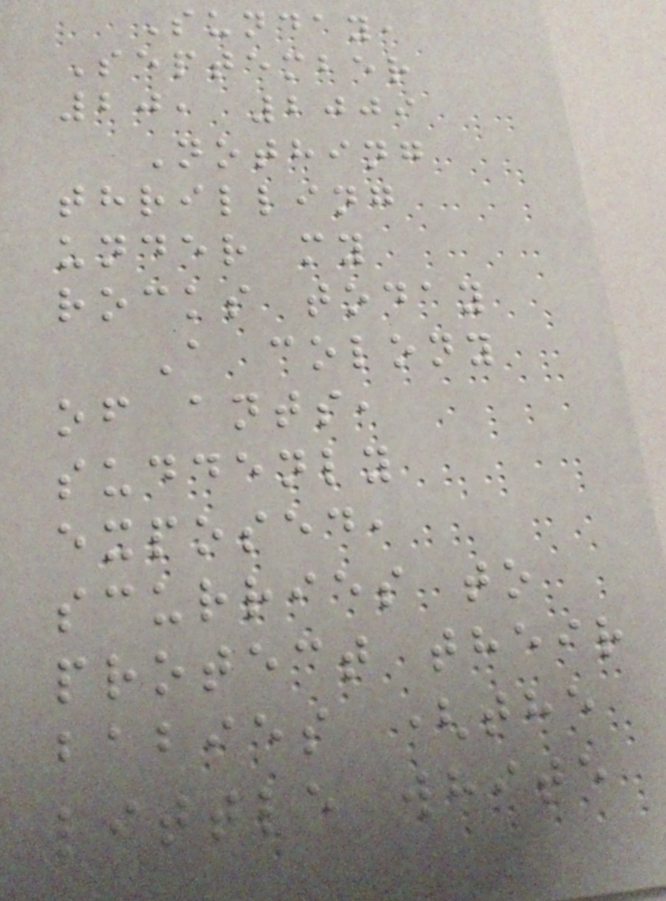Sunday,
September
20, 2009
Nothing
thrilling
under my
rocks today
A colony
of ants,
suddenly
exposed,
scurries to
protect their
babies (the
little white
